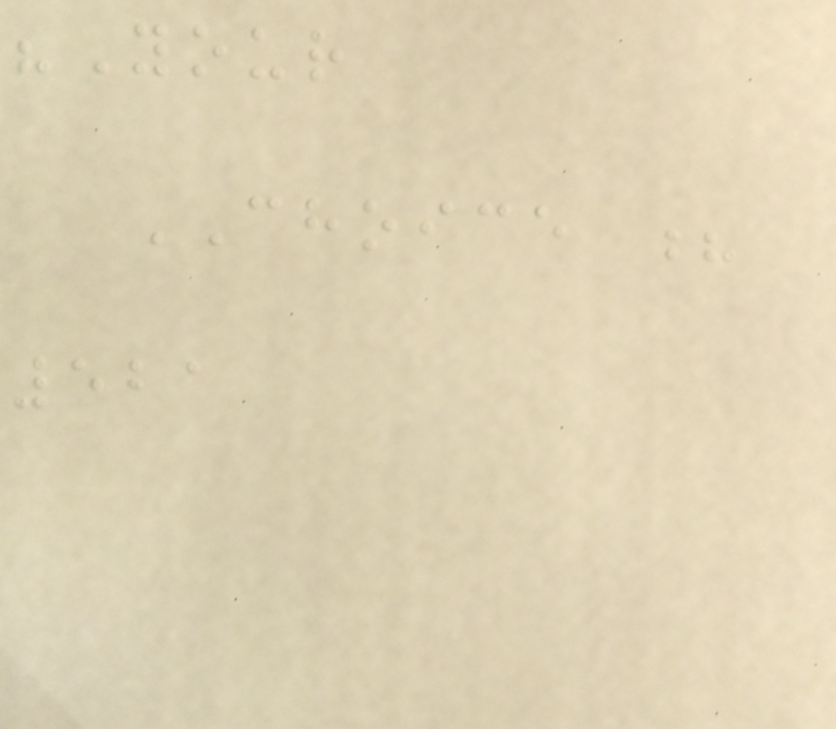"Your
CHOICE ?
521
